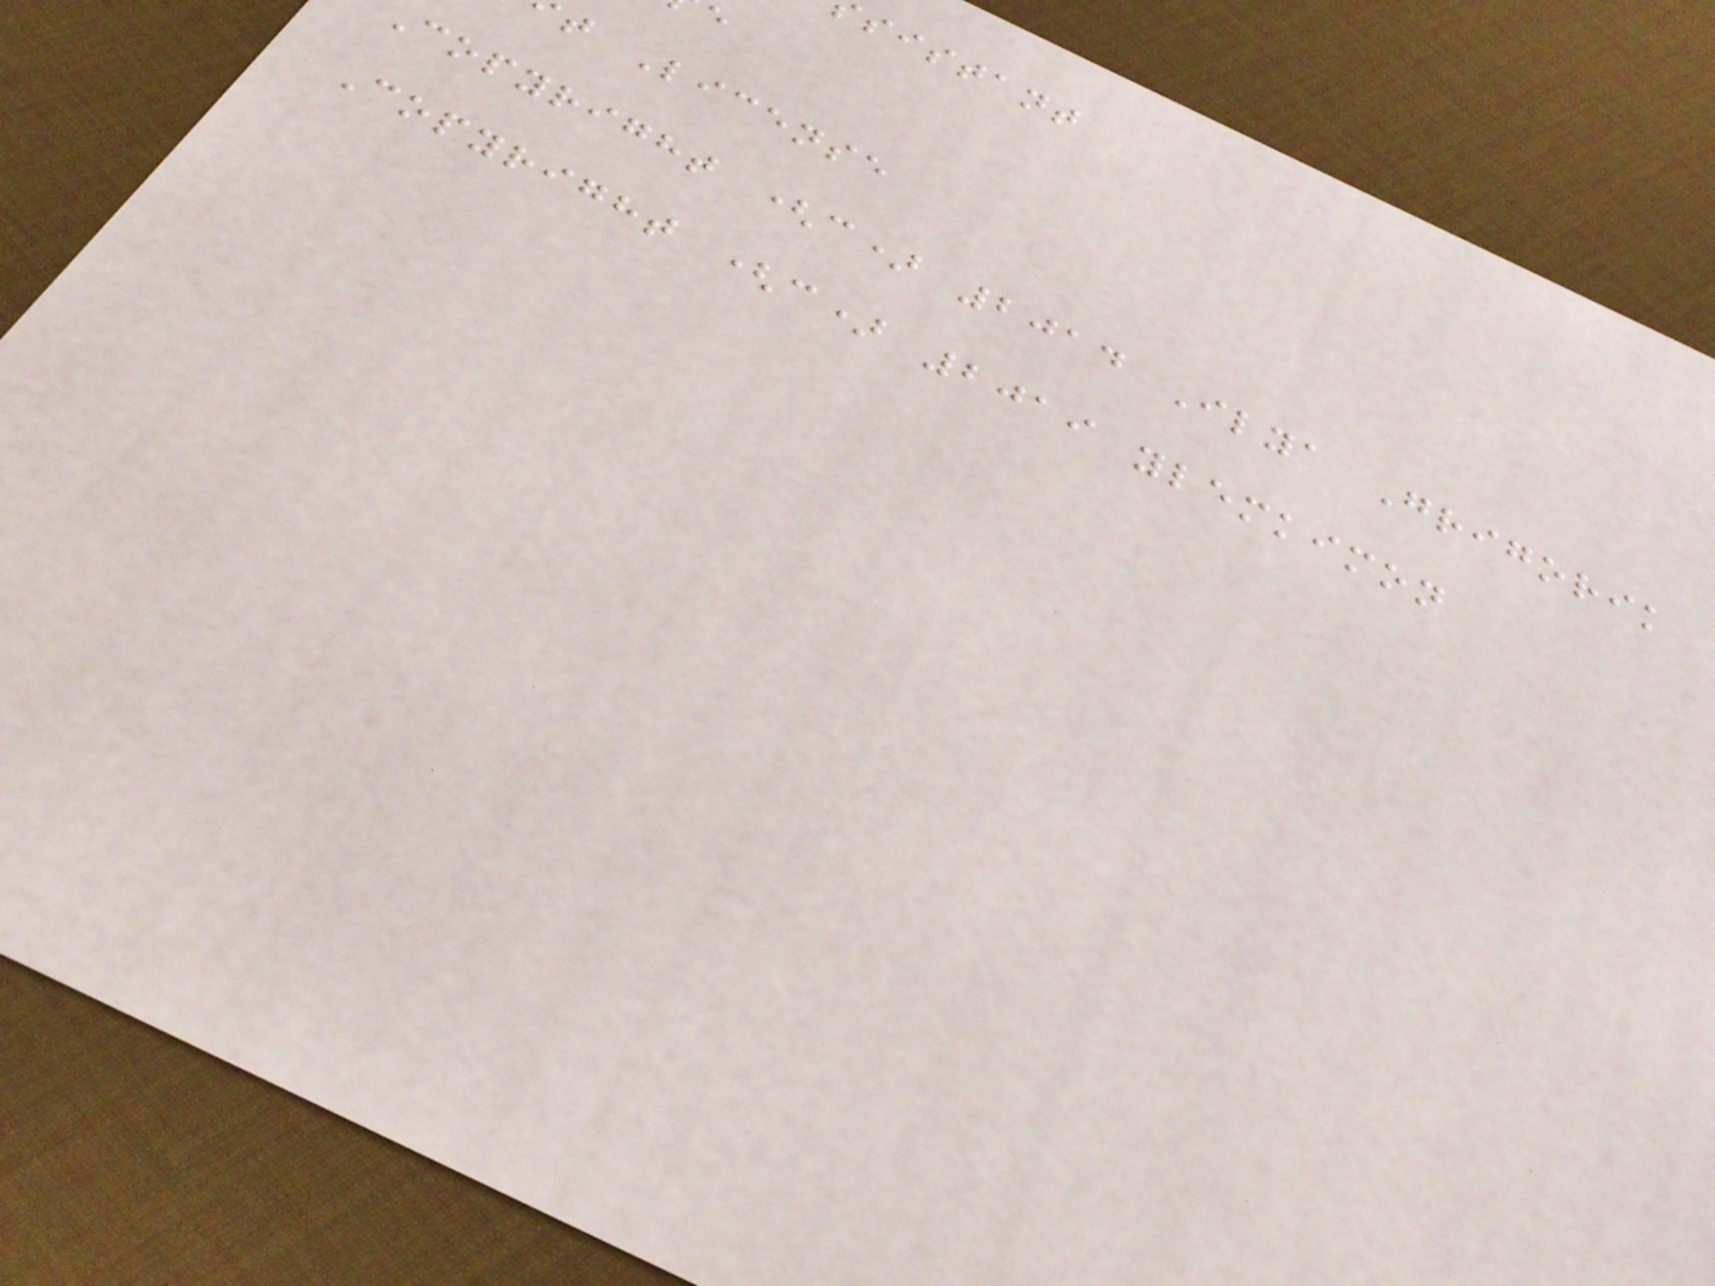sistant
t License
Copyright (c) 2014 Ilya Grigorik
Copyright (c) 2019 ylemkimon
